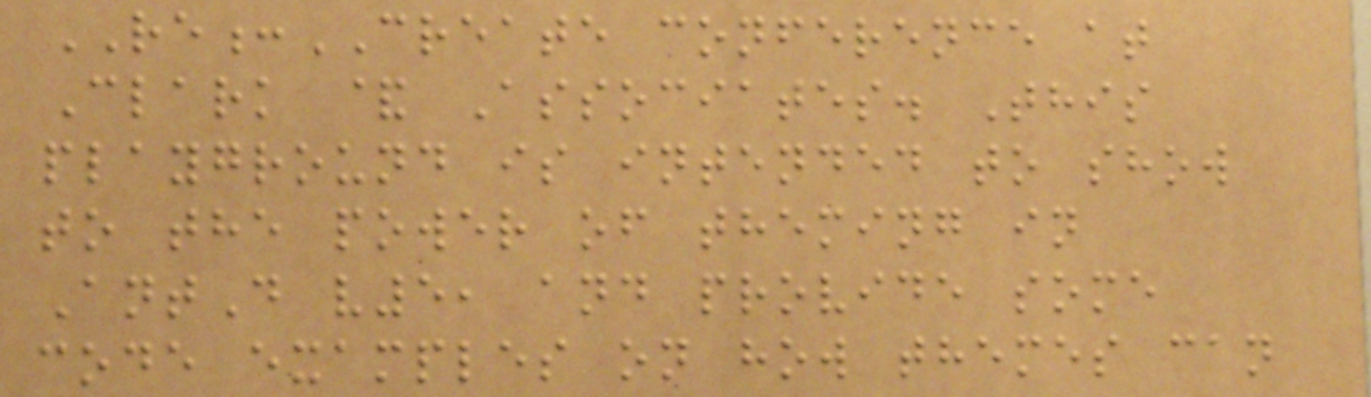RE:CREATE conference at
Clark & Associates. This
playground is intended to show
to the power of theming in
AntD v5, and provide some
code examples on how themes can
